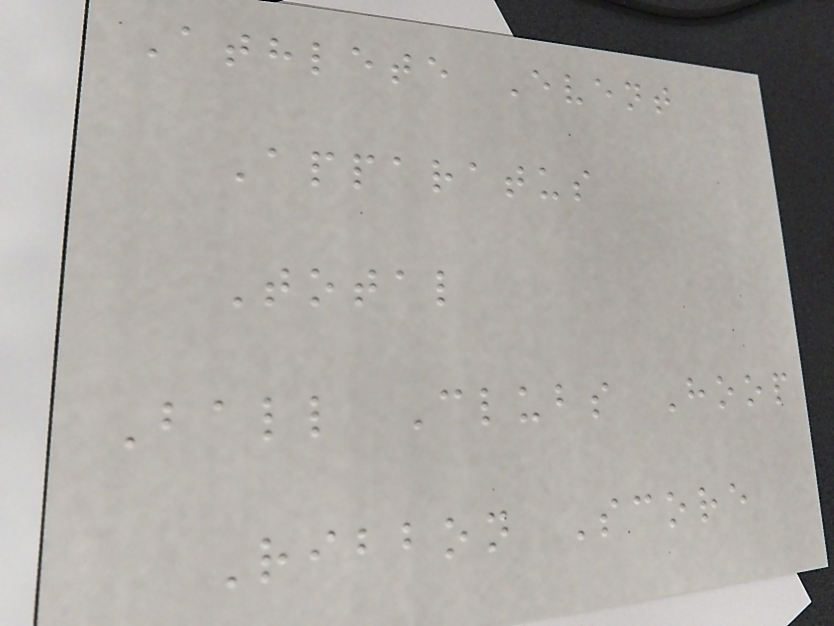Athlete Event
Apparatus
Total
Ball Clubs Hoop
Ribbon Score
